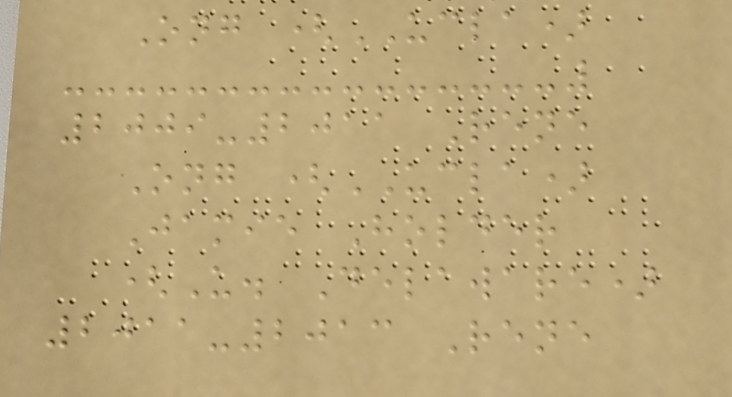Ong (UCLA)
2009-2011 Rene
Ong (UCLA)
Jamie Holder
(U. Delaware)
2011-2013 Rene
